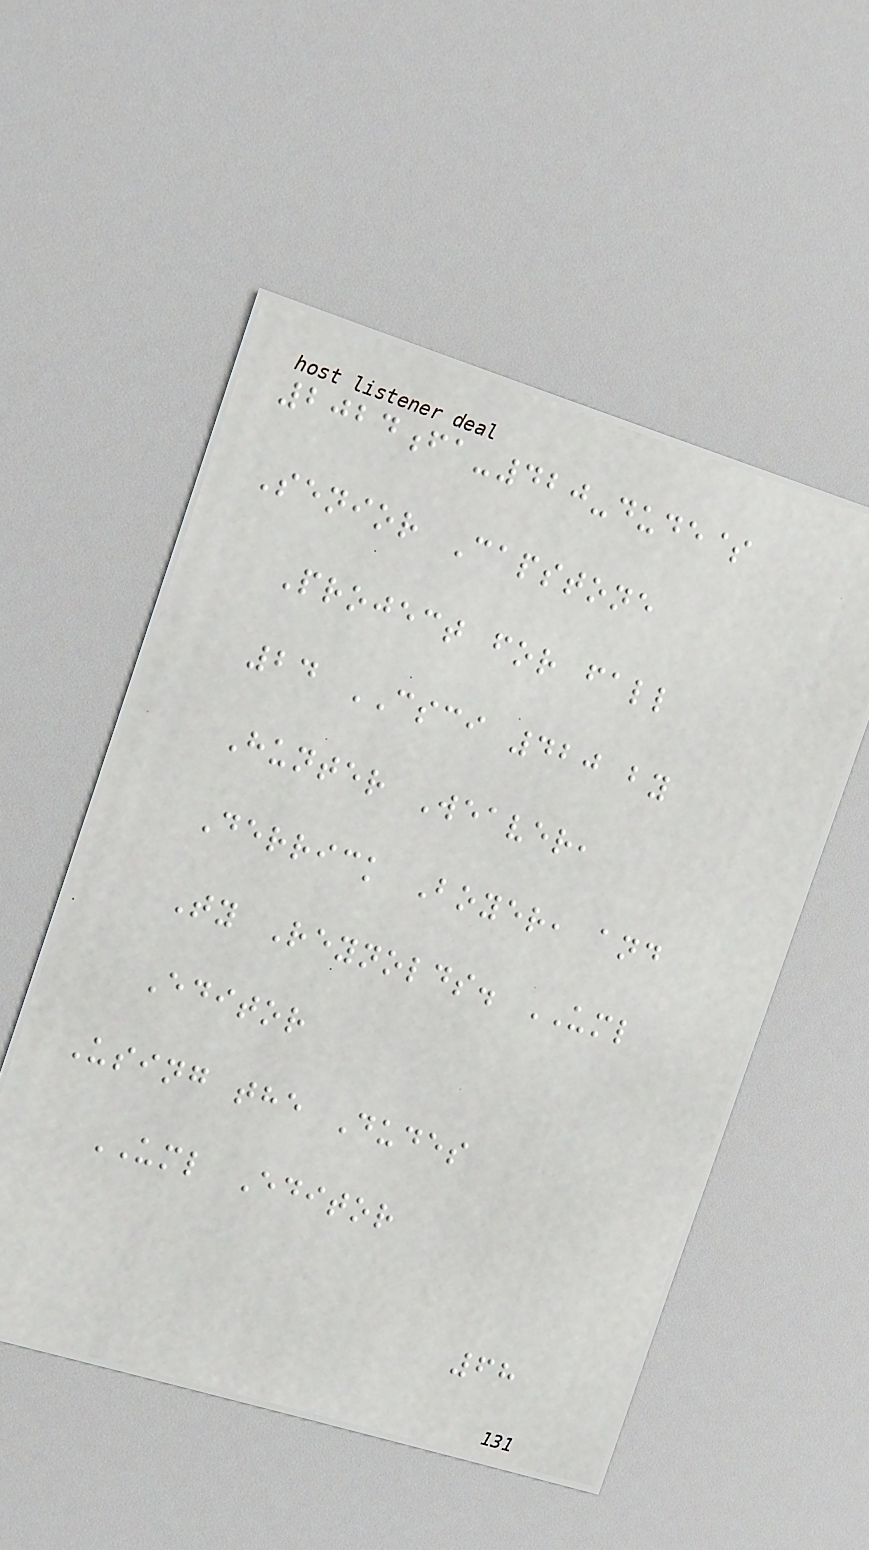2024fa-420-dude$
Senior Capstone
Project for fall
24 CSCI 420 by
Hunter Weaver,
Derrick Boyer, and
Ty Reynolds. UML
Editor
Using the Dudes
UML Editor
68
